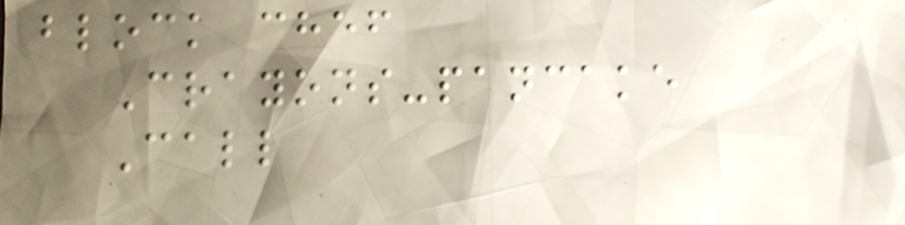block chef
Crayons-pancake
Call
